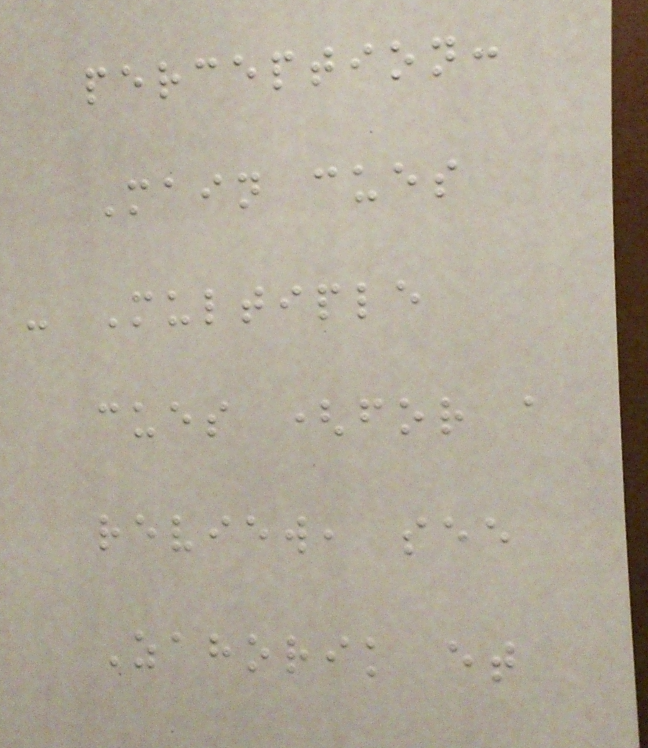perception:
Main cues
- Multiple
cues (for a
review, see
Zahorik et
